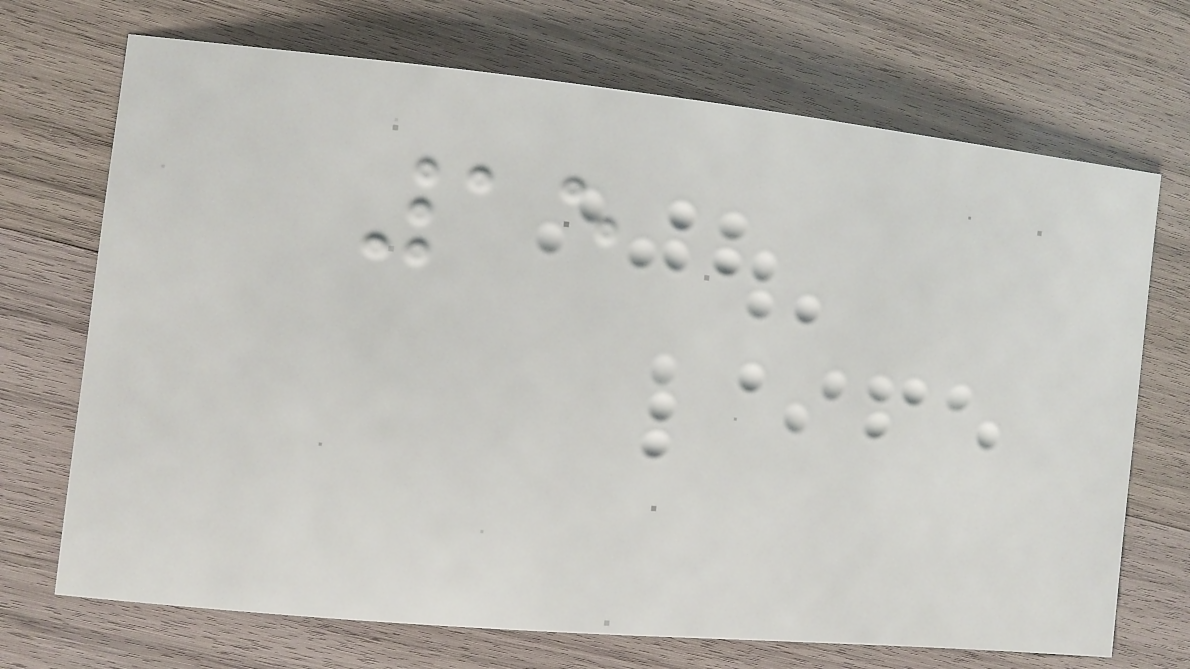15
